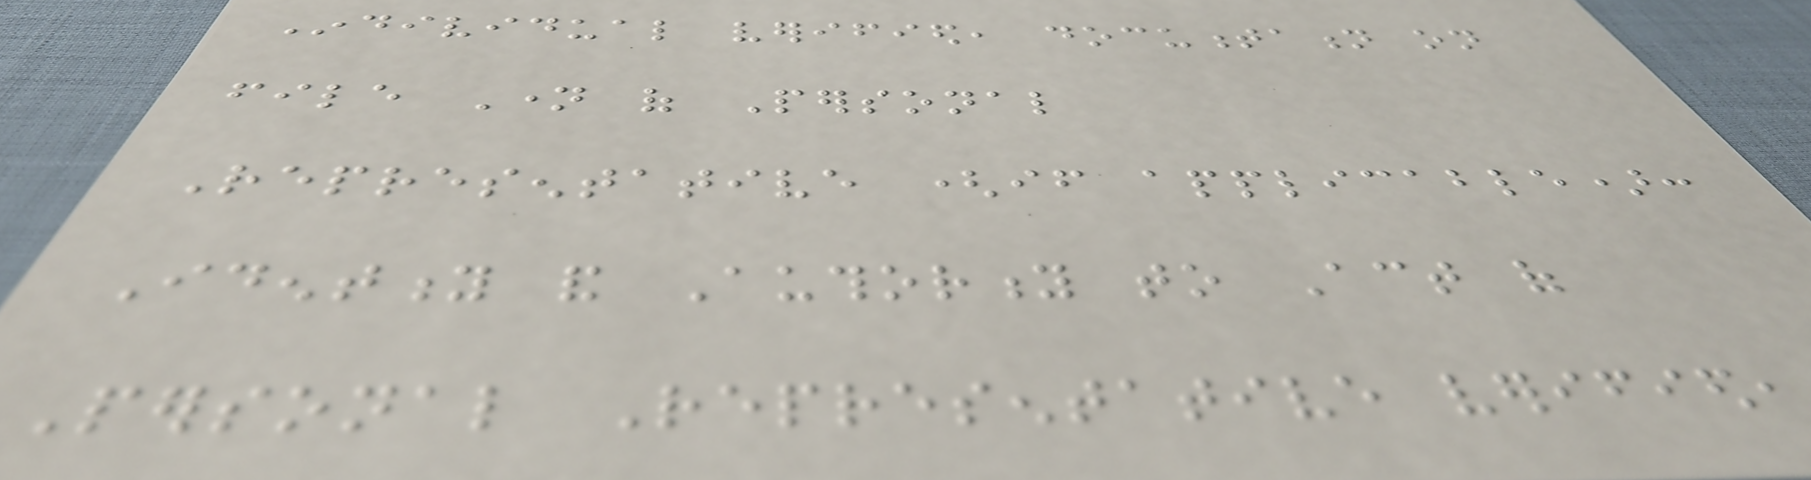Individual verified, documentation on
file Name of Personal
Representative (if applicable):
Identity and Authority to Act of
Personal Representative verified,
